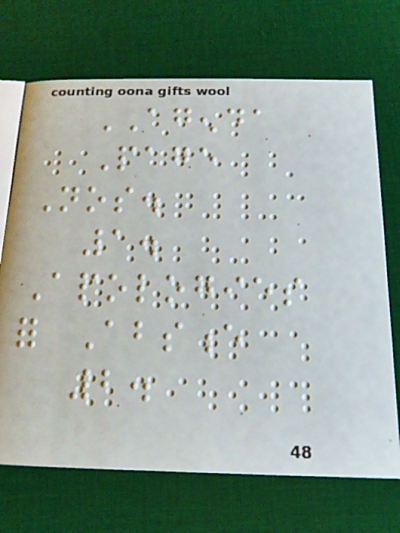AGENDA
Page
Nos.
1.
Apologies
for Absence
2.
